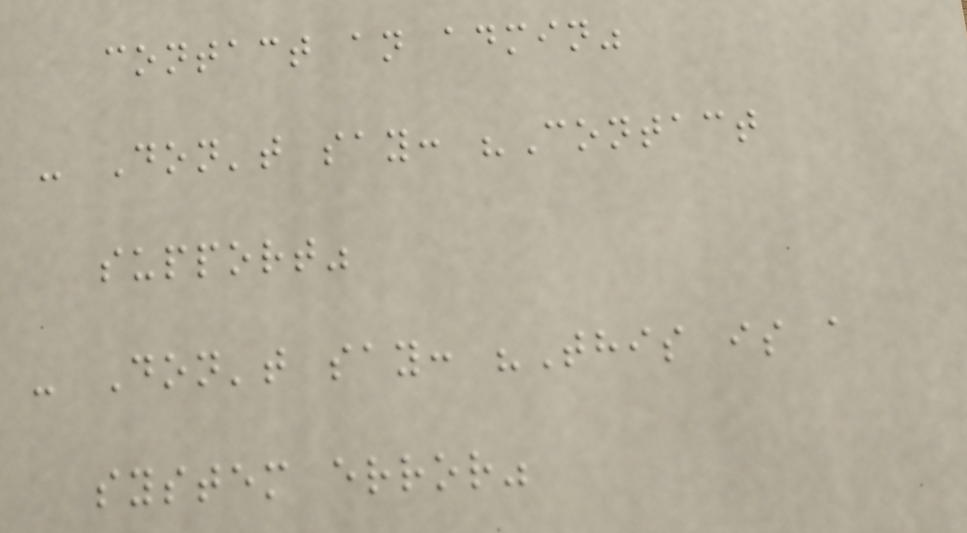contact an admin"
- Don't say: "Contact
support"
- Don't say: "This is a
system error"
